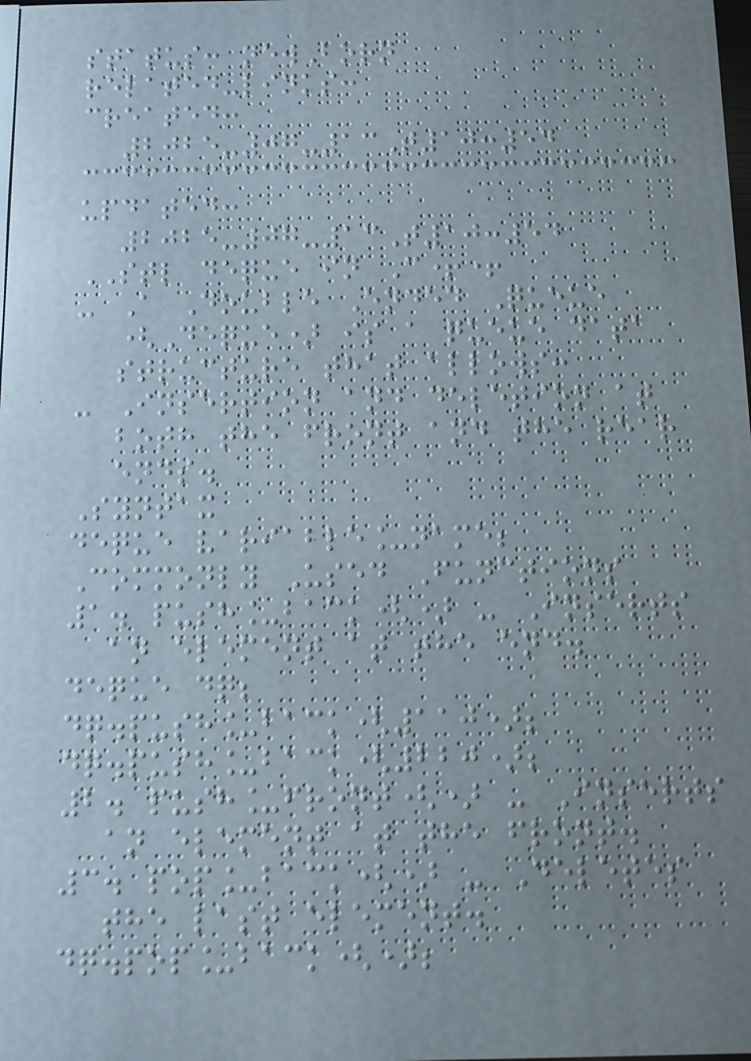status: newBorn
related-links:
created:
2025-07-13T10:54
updated:
2025-07-13T10:54
STL deque in C++
- A Double Ended Queue
(Deque) is a queue data
structure that allows:
- Insertion and deletion at
both the front and the rear
ends.
Syntax
deque variable_name;
Commonly Used Functions
1. push_back() - Inserts
an element at the end.
deque dq;
dq.push_back(110);
dq.push_back(220);
2. push_front() - Inserts
an element at the front.
3. pop_back() - Deletes
the last element.
dq.pop_back();
